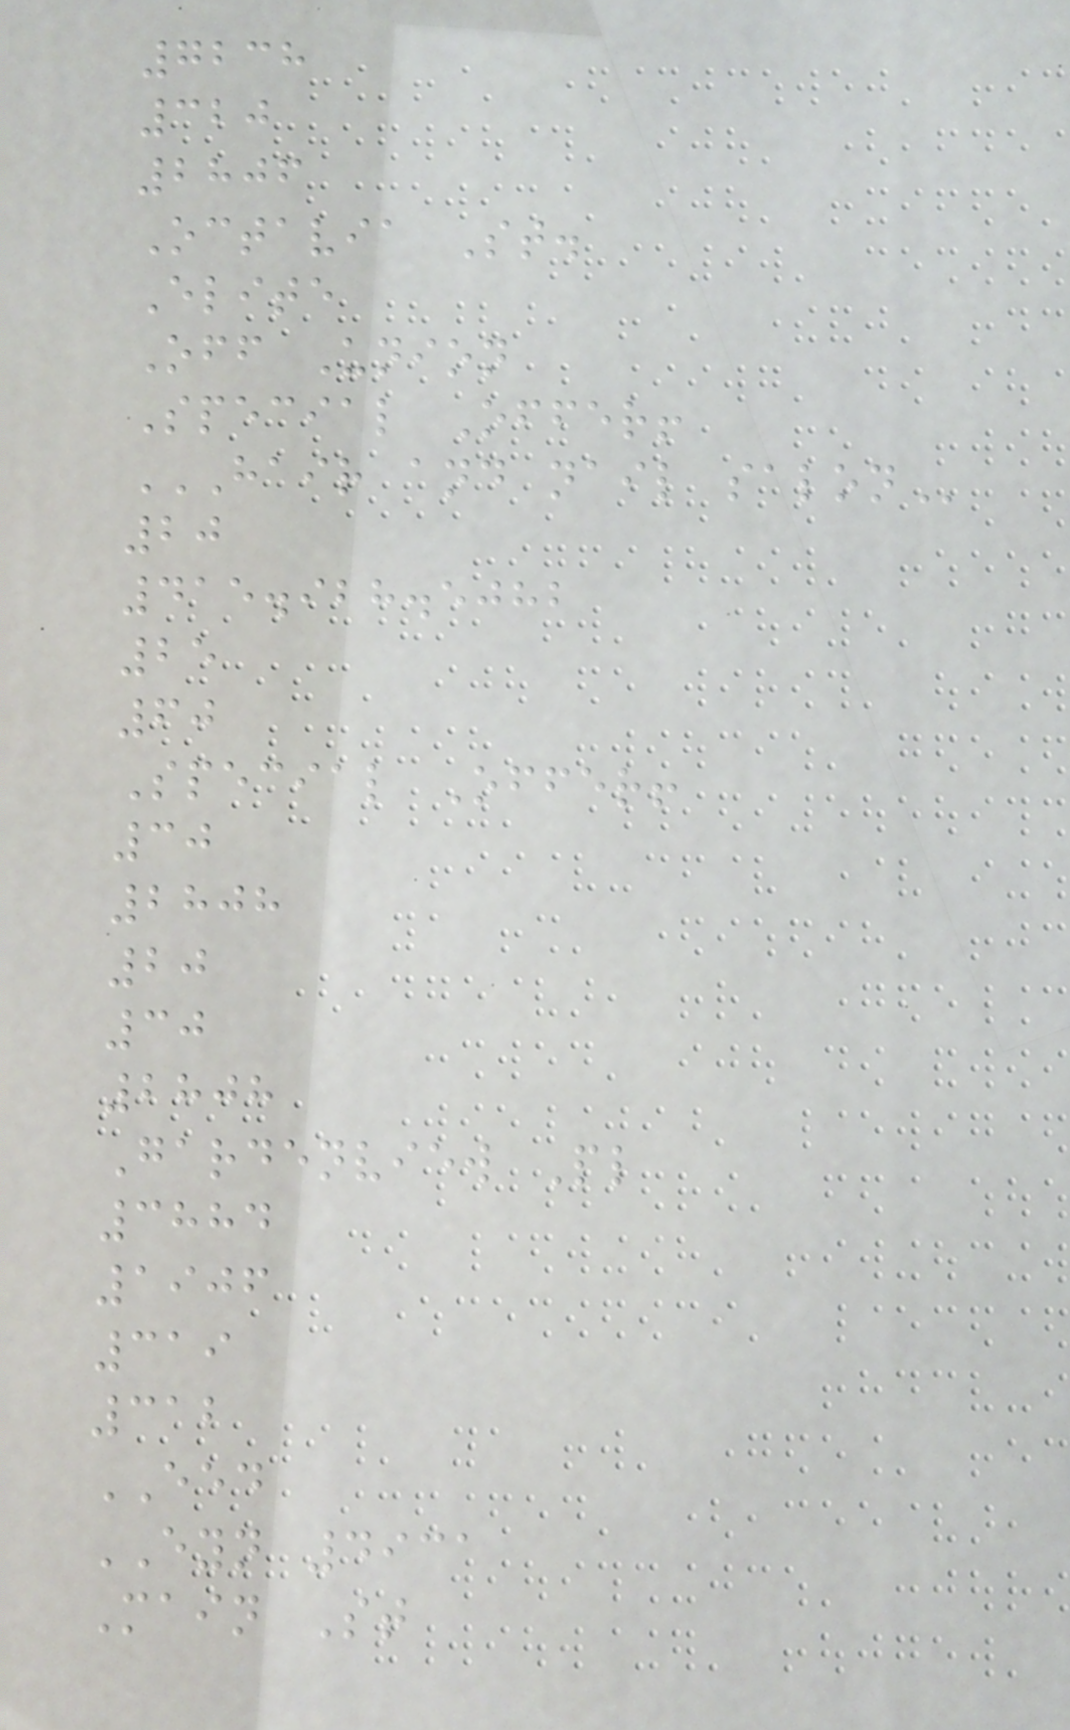7238
320
2806
Octavia St.
Elite
Off Union
Special Offer!
HAIR AND NAIL SALON
20
415.928.5082
25
60
Special Offer!
30
2808
20
30
2808
Gardenview Pl
3884
1906
319
312
EED
EYN 4931
Main St
